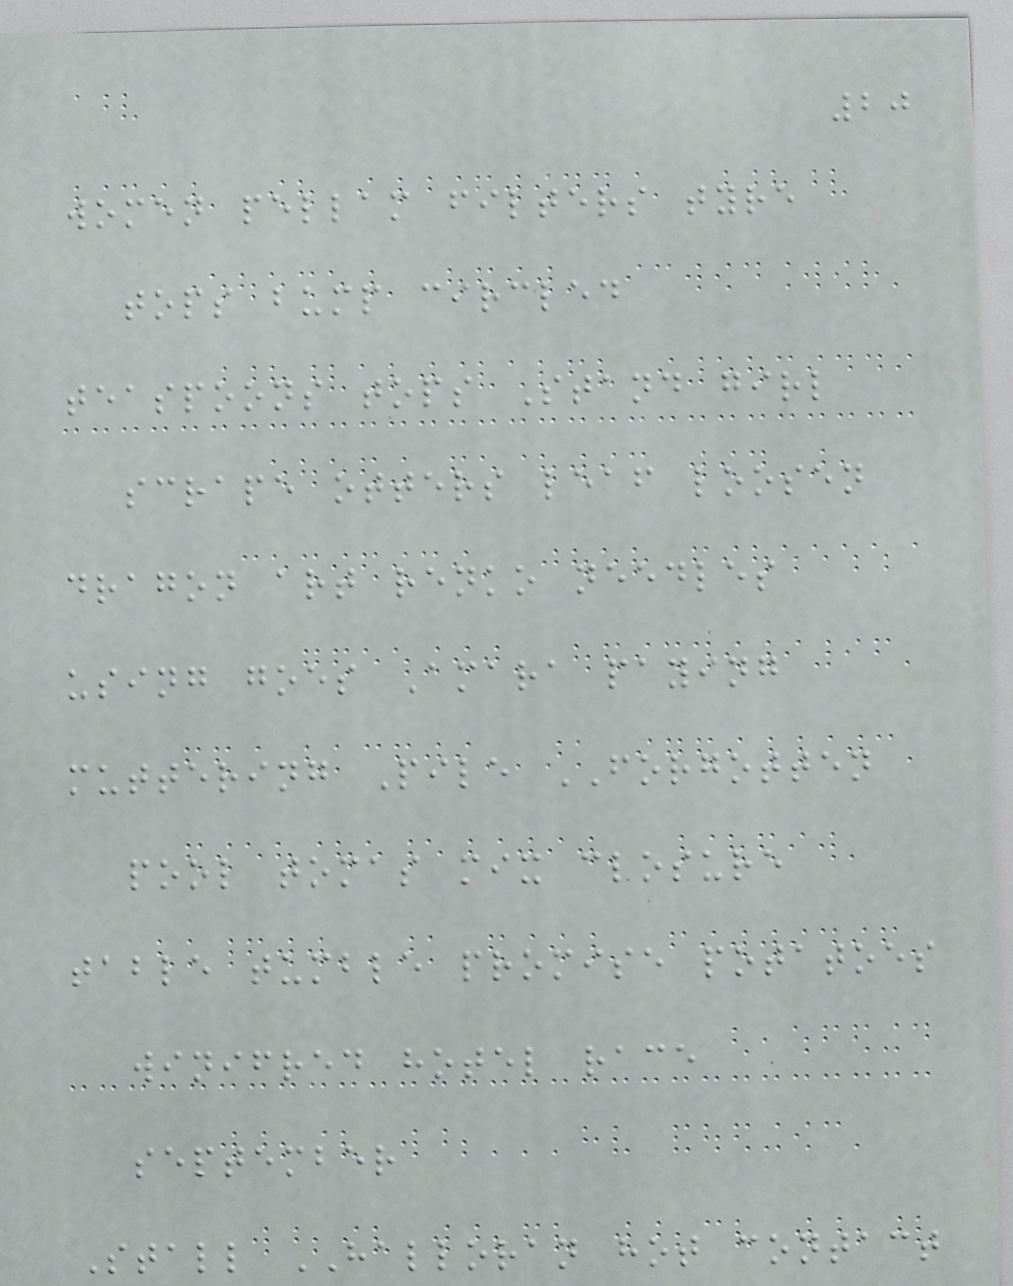20
women pellam filters tyre
tops bump circled
teaspoons tops Stand girl
scrape otters leaf loosen
dragon art renko needles
using goes Amara paying
muttering Pile FORGOTTEN
pool tomas mix closure
table tumble promise potatoes
winifred hotel race
september
Stall HALLORAN hot contact
